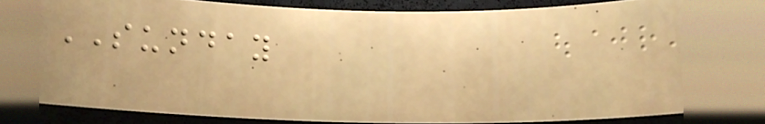SUNDAY
